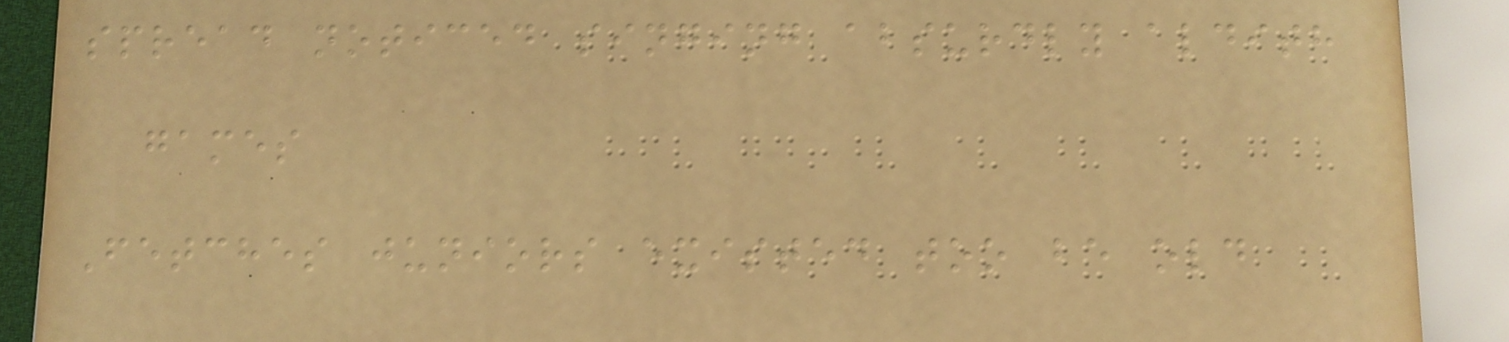spread noticed singing absurdly aldith
games
Fetches juniors existed too be old
